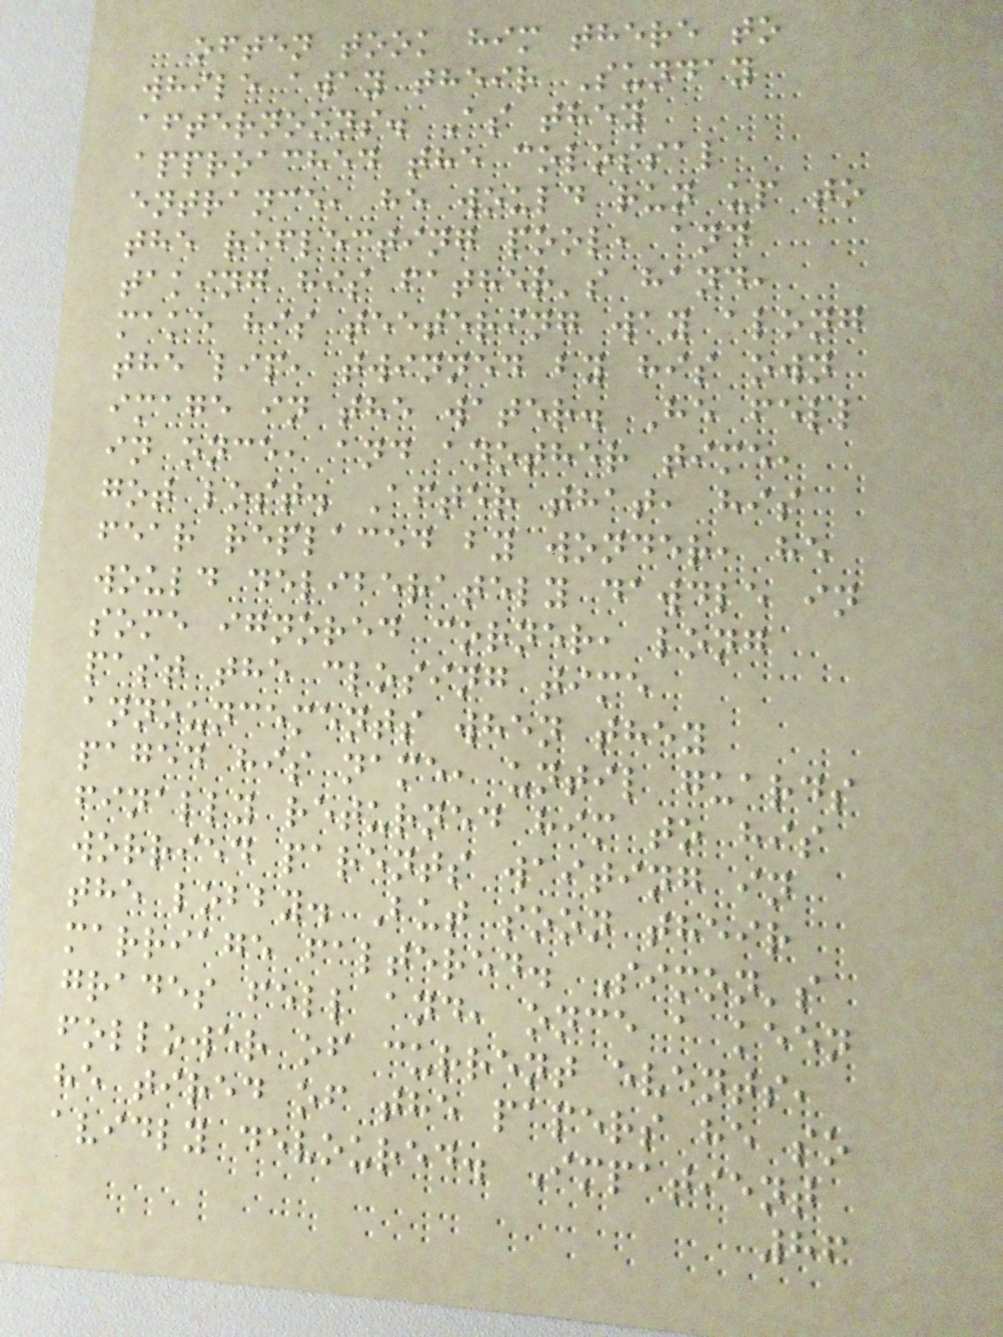often took him there to
while away their Sunday
afternoons. As they
approached the colossal
entrance, he would run up to
the reflecting pool, and
taking his father's hand,
make his teetering way along
the lip, twinned by his own
image in the water. He fell
in once, and another time,
got lost. After that, his
fear replaced by wonder, he
would deliberately dawdle in
some ignored corner, long
past the closing time
announcements when they
paged his name, until guards
finally returned him to his
worried parents waiting in
the lobby. But soon their
marriage faltered. Simon's
grades fell and, once a keen
follower of current events,
he tired of the papers he so
avidly devoured. Impatient
86
